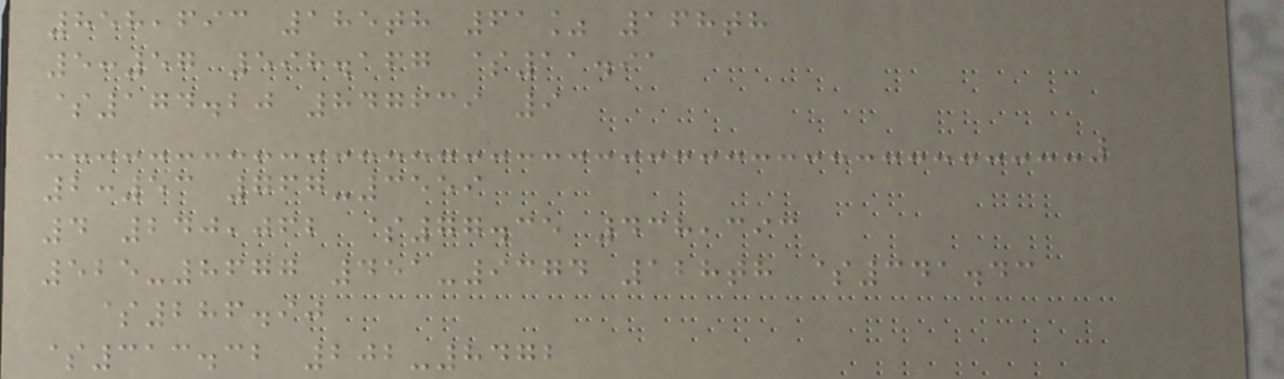858,693 185th 61% 168th
5:57 598.167 $11.91
$174.20 847639 9
2:53 767-3559
4 240,062 $77.35 438,393
525-8677 451-9374 128th $341.43
$286.90
$313.32 202-8472
